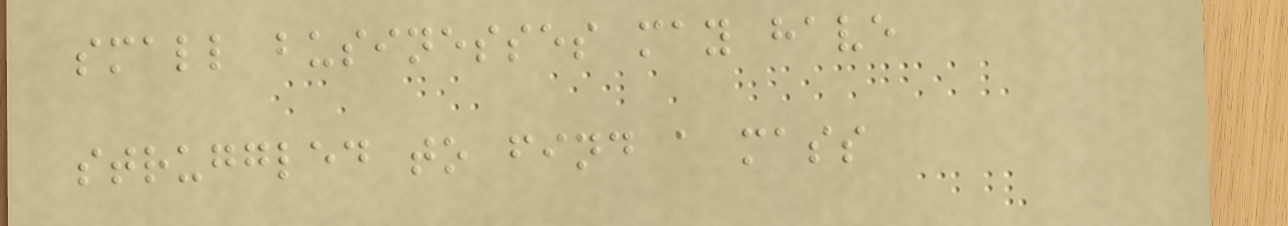small businesses may have
struggled to find a mass
